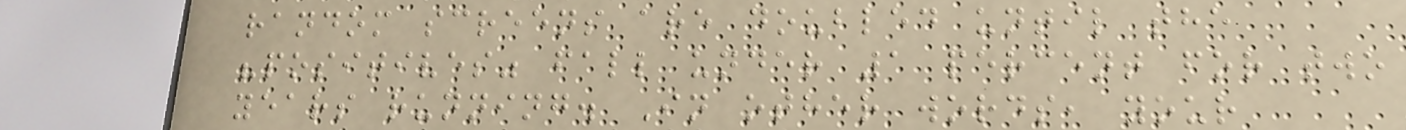random screens are doubled until the
"positives" fall under 1 percent for two
years running. In other words, your
